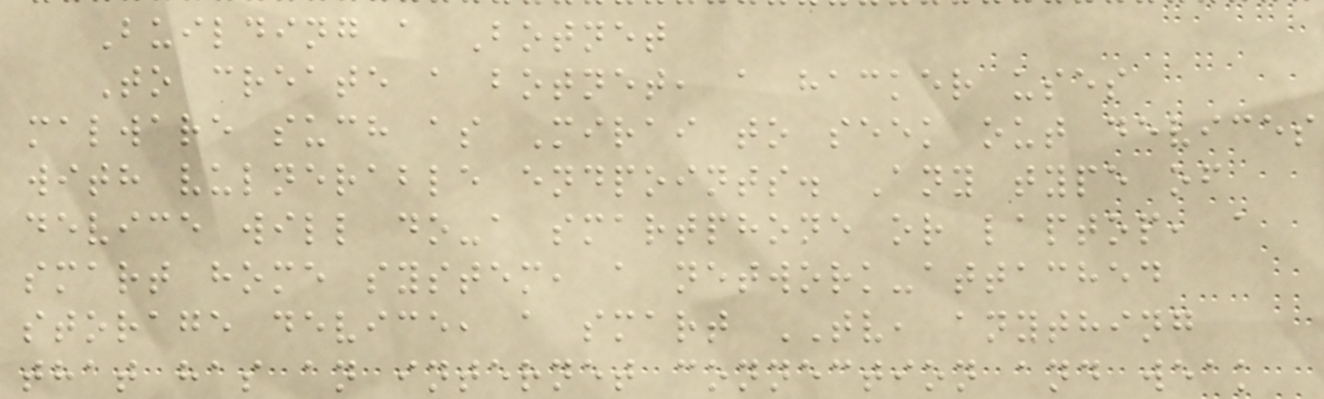Building a Botnet
To create a botnet, a hacker uses
malware such as Mirai to seek out devices
with vulnerable endpoints. Any type of
device will do-a smartphone or laptop, a
smart home system, a network-attached
storage device, a smart TV, anything
that has an internet connection and weak
